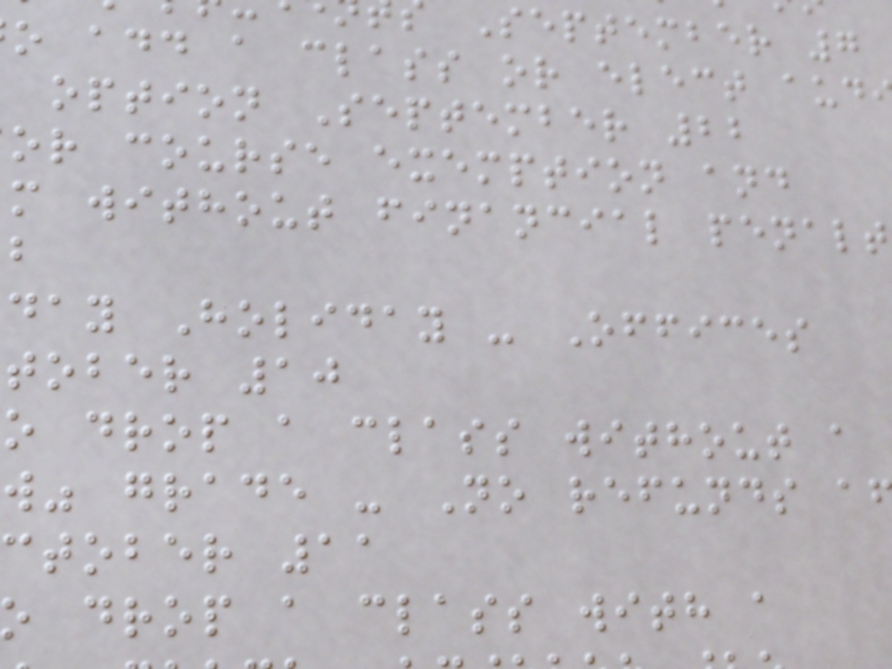September 7
o add a class or elect aud
option September 22
or course exemption and
m without financial penalt
day Holiday - Offices
tober 10
o drop a class without a
w" grade - No refunds a
ctober 11
o drop a class with a
